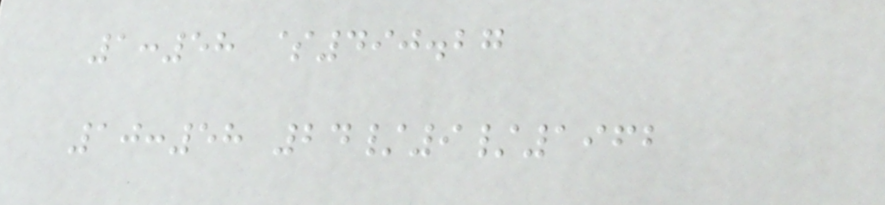1:58 $490.27
10:58 24/9/1962
